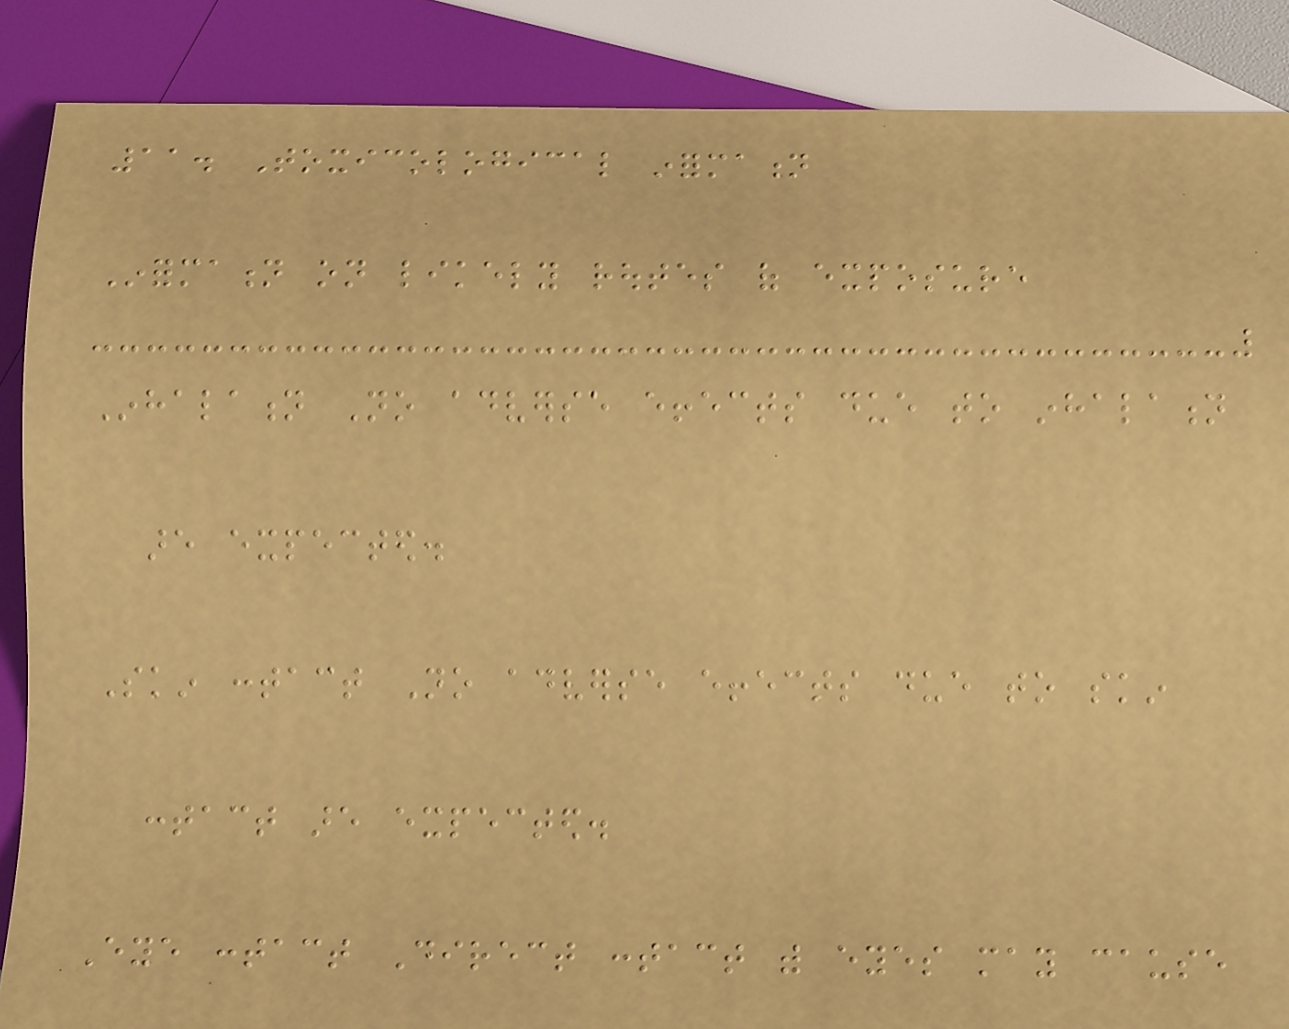11. Toxicological information
Information on likely routes of exposure
Inhalation No adverse effects due to inhalation
are expected.
Skin contact No adverse effects due to skin
contact are expected.
Eye contact Direct contact with eyes may cause
